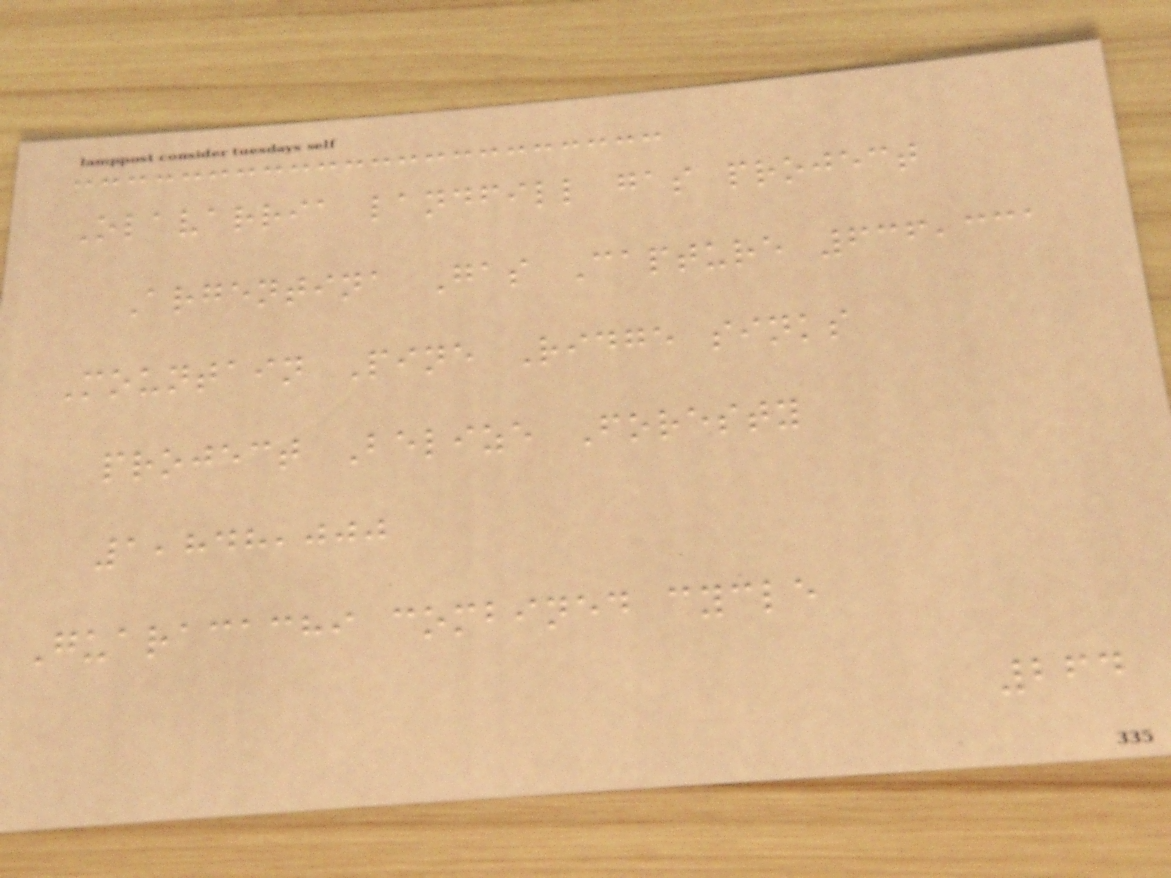Olavarria landfill gas project
Argentina Gas Capture 636,331
Mountain Pine Ridge sinks
project Belize Foresty
1,848,000
Guaracachi combined cycle
264
